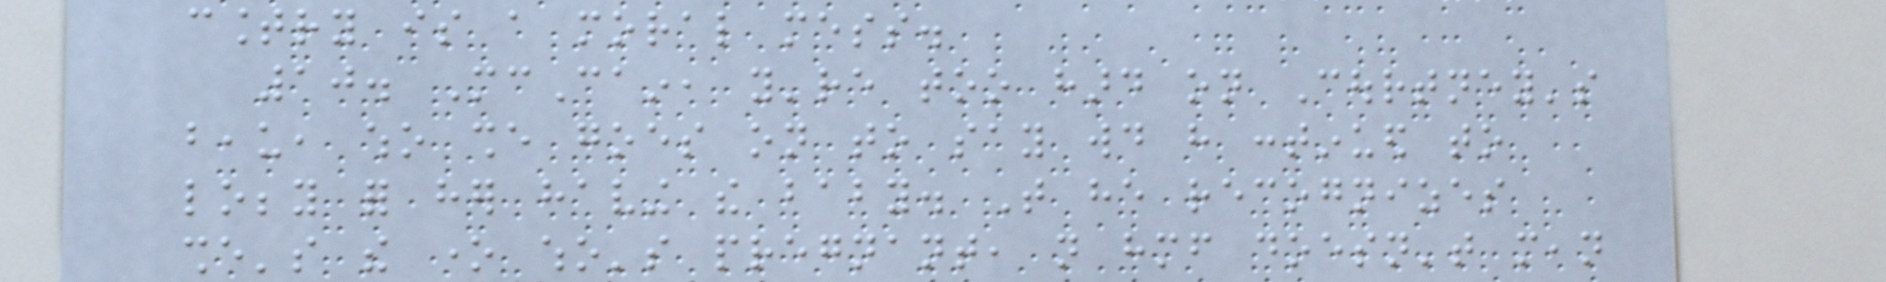country is a moral mess.
10. McCain, you're too hard on Courtney's
beau, who she goes on to say would have continued to
lobby for her having the baby. That he recognizes
she's the one who's pregnant, not himself doesn't mean
